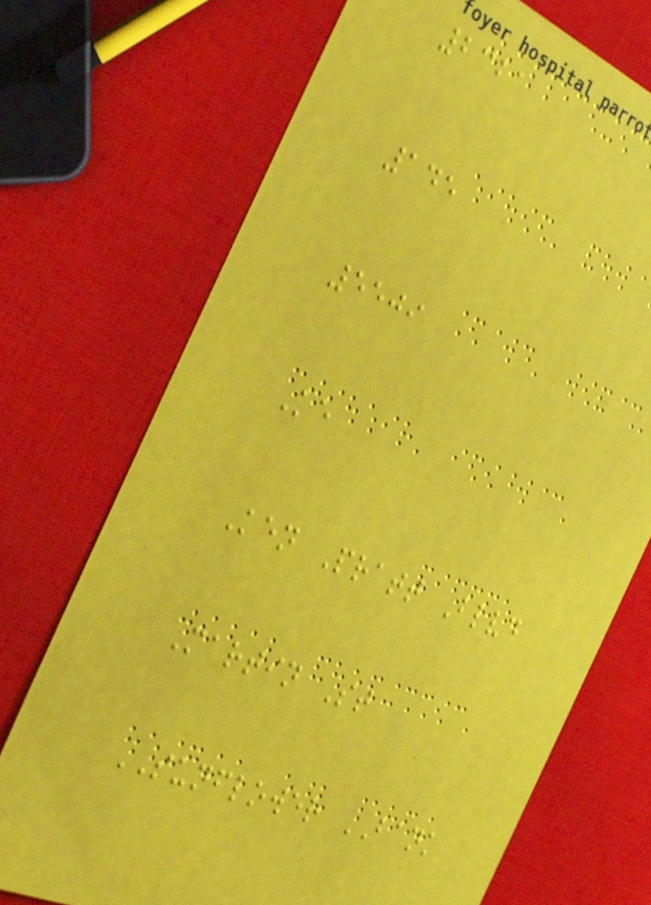2321
145
5509
Ke
Ken Pratt Blvd
Martin St
SUNFLOWER BANK
